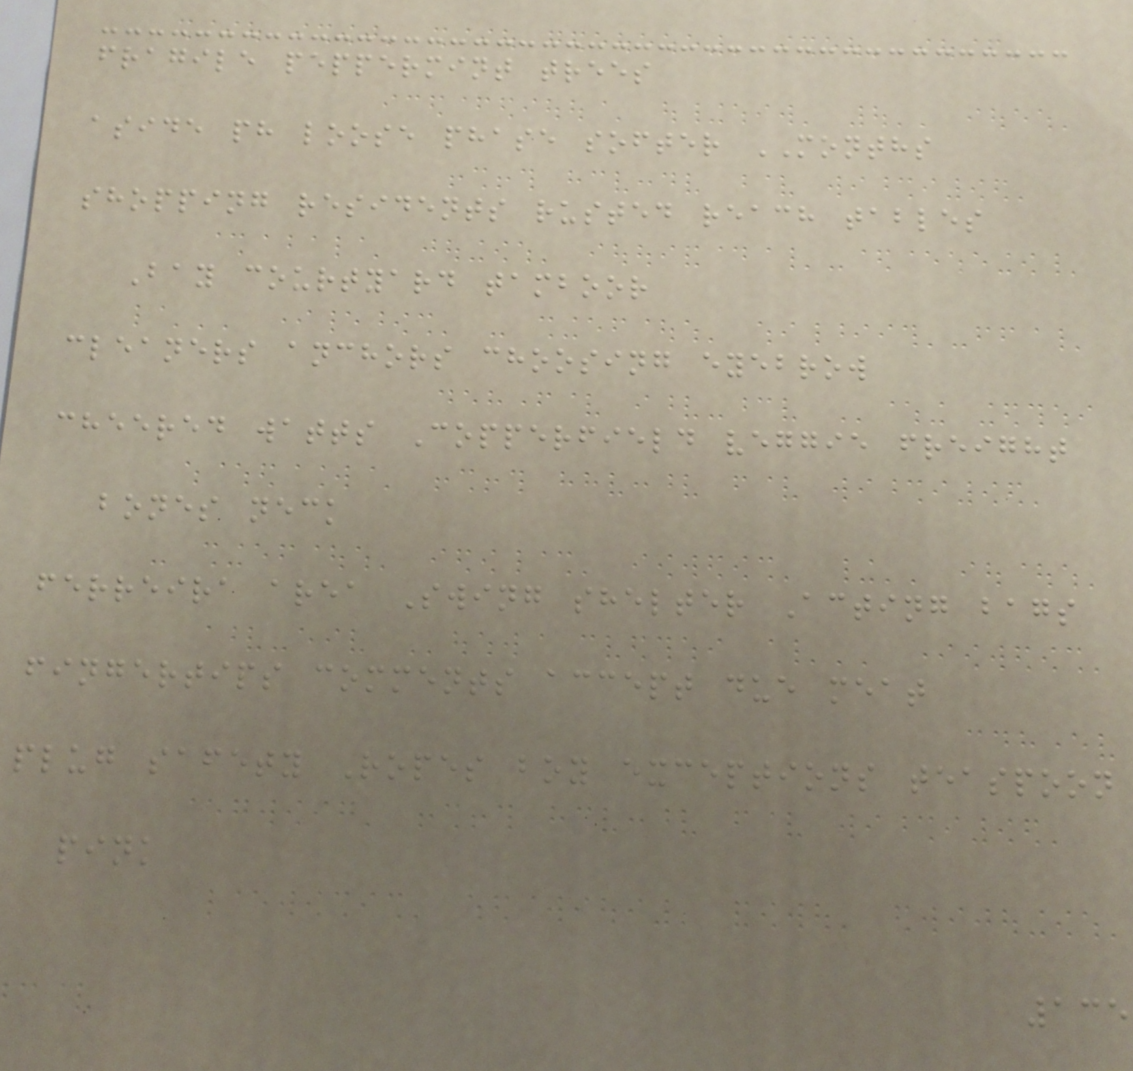fragile peppermint trees
aside ph loose phase softer MONTHS
shopping residents rusted reach tables
Bay courtyard tamboor
cleaners anchors choosing eyebrow
cheered watts Copperfield veggie freight
bones neck
ferreira area Swing shelter Acting bags
fingertips comments accept due meat
plug safety Ropes boy exceptions teaspoon
pink
135
